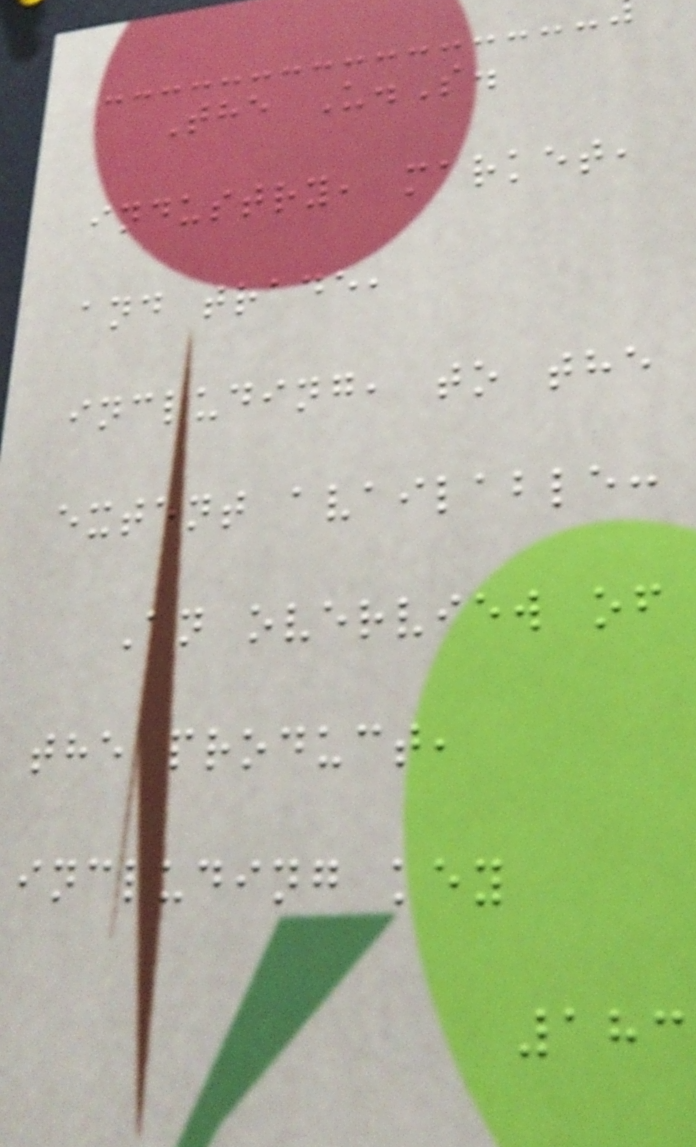The U.S.
industry, market,
and trade,
including, to the
extent available:
An overview of
the product,
including key
183
